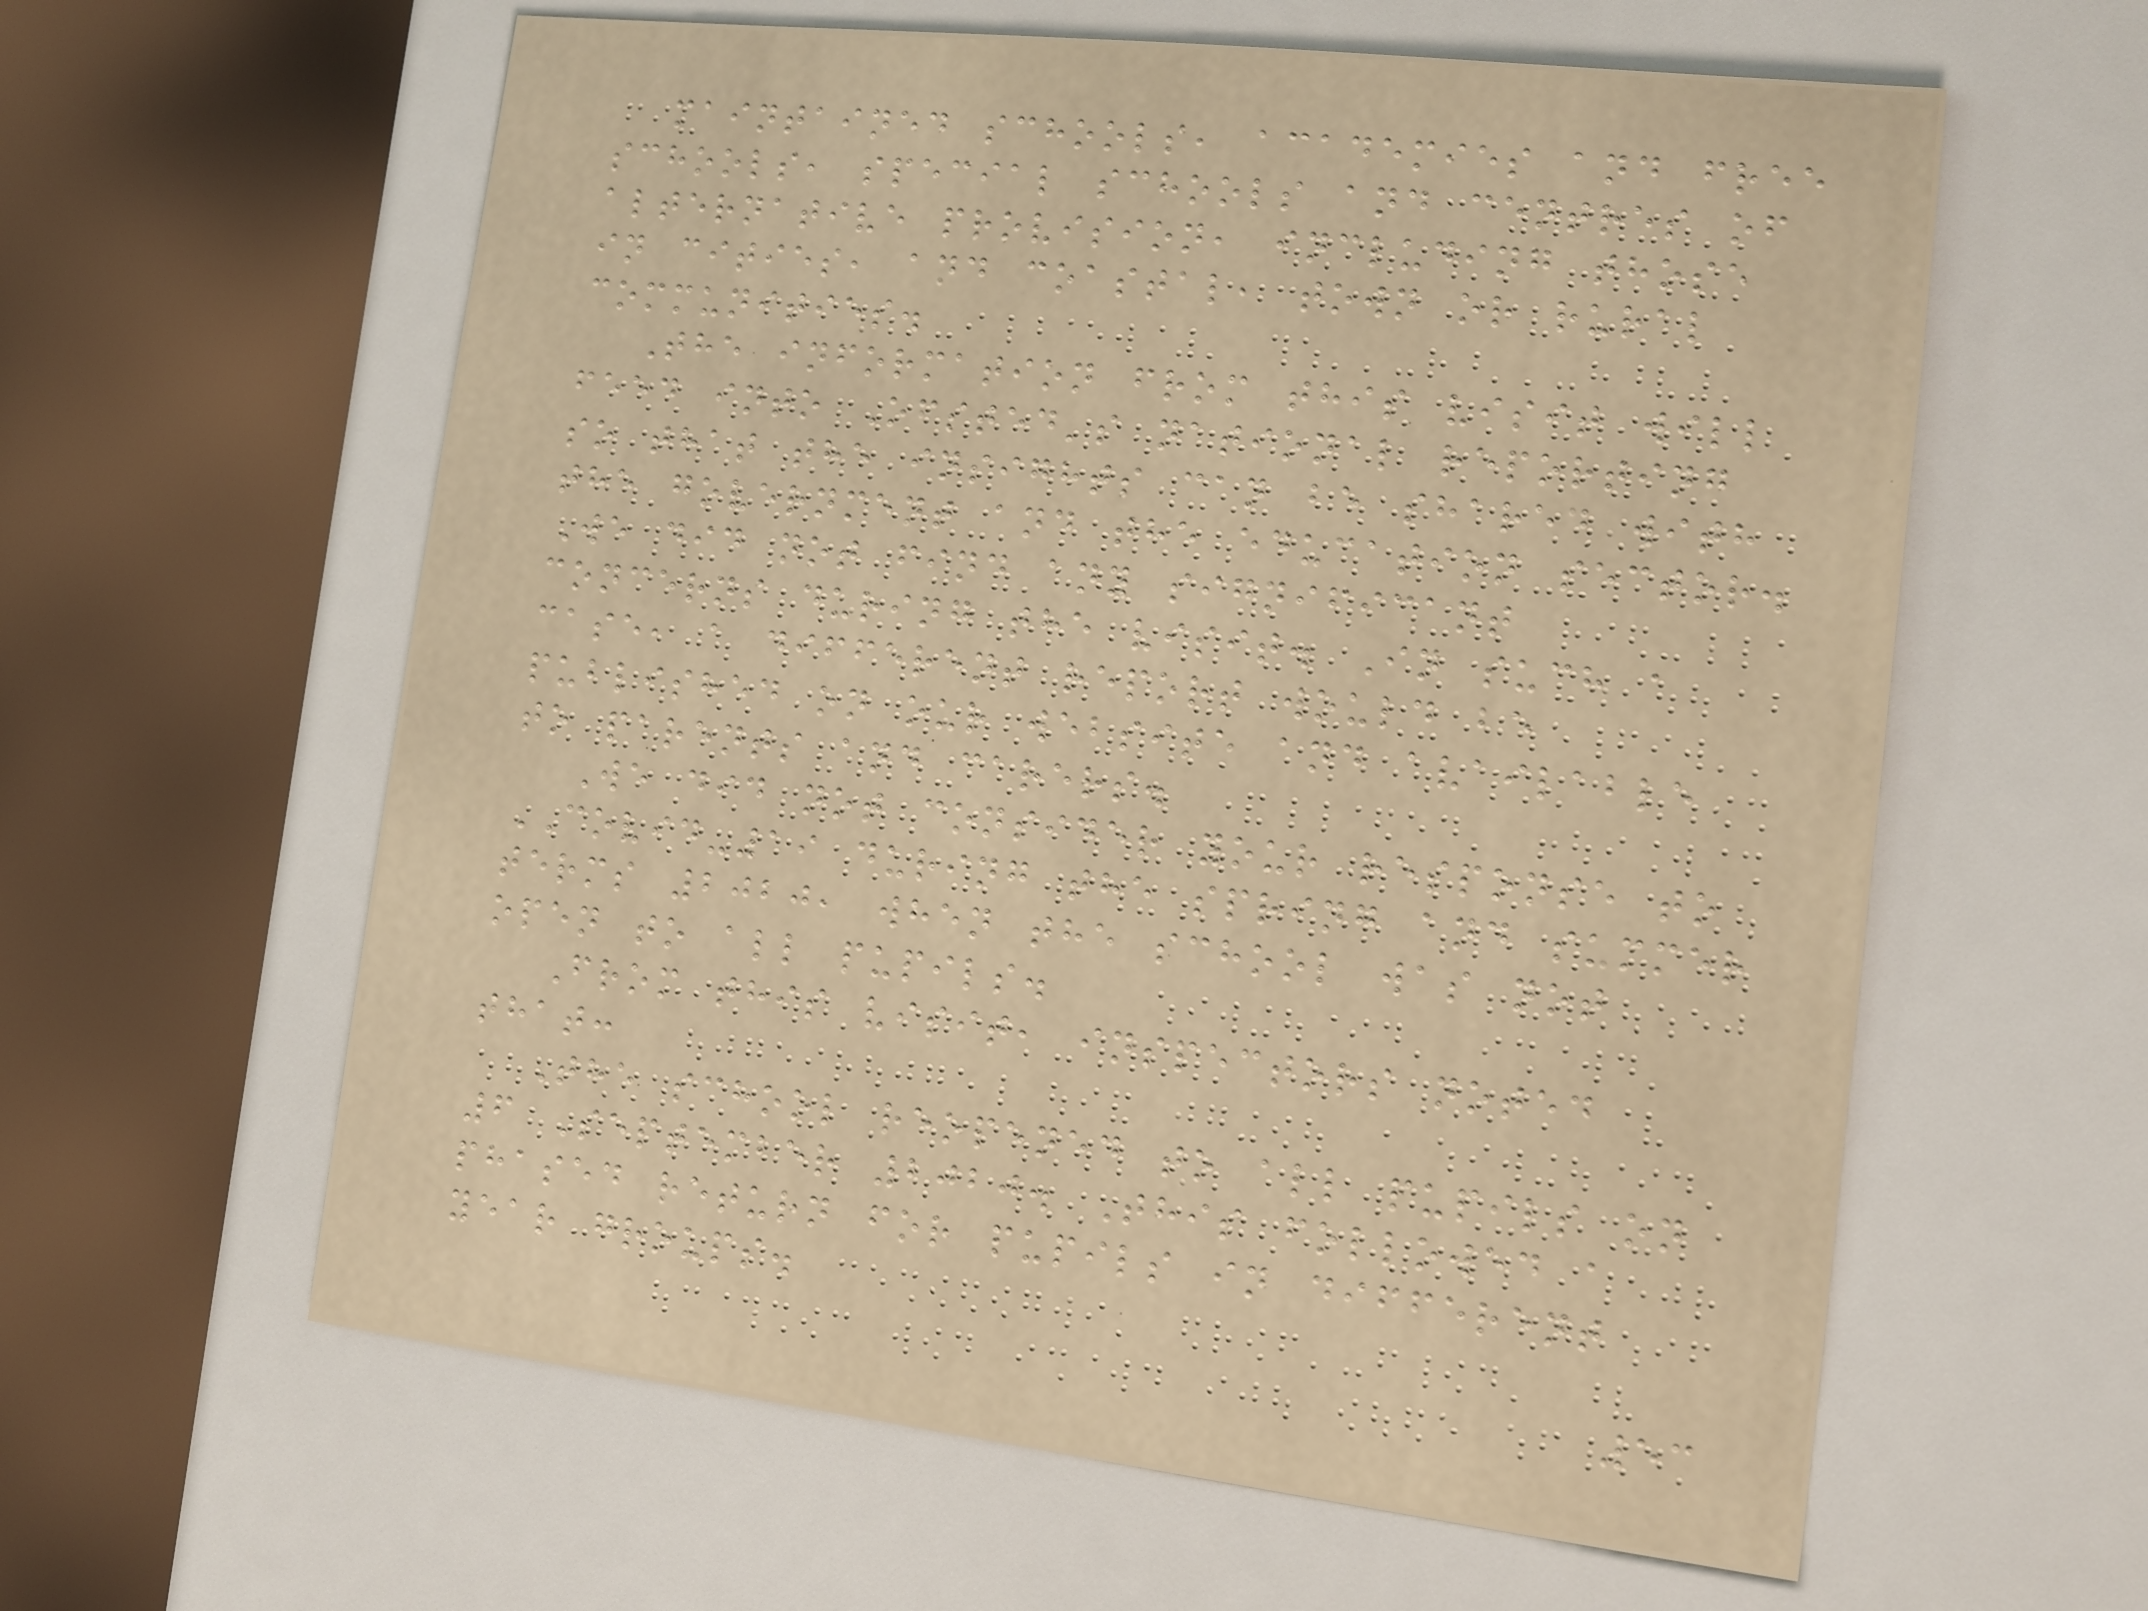maintained schools, academies and free
schools, special schools and centres of
alternative provision, including those
in cities, and coastal, town or rural
communities.
The information from this visit will
feed into Ofsted's national reporting
so that the insights can be shared with
the government and the education sector.
We did not find any significant
concerns during the visit. In such a
case, a different report would be
published on our website and available
to parents and carers.
We did not consider your response to
COVID-19 during the spring and summer
terms 2020, when the school was not
open to all pupils.
From this visit, inspectors noted
that:
The school reopened to all pupils on
6 September 2020. This followed a
phased return for pupils in different
year groups.
53
